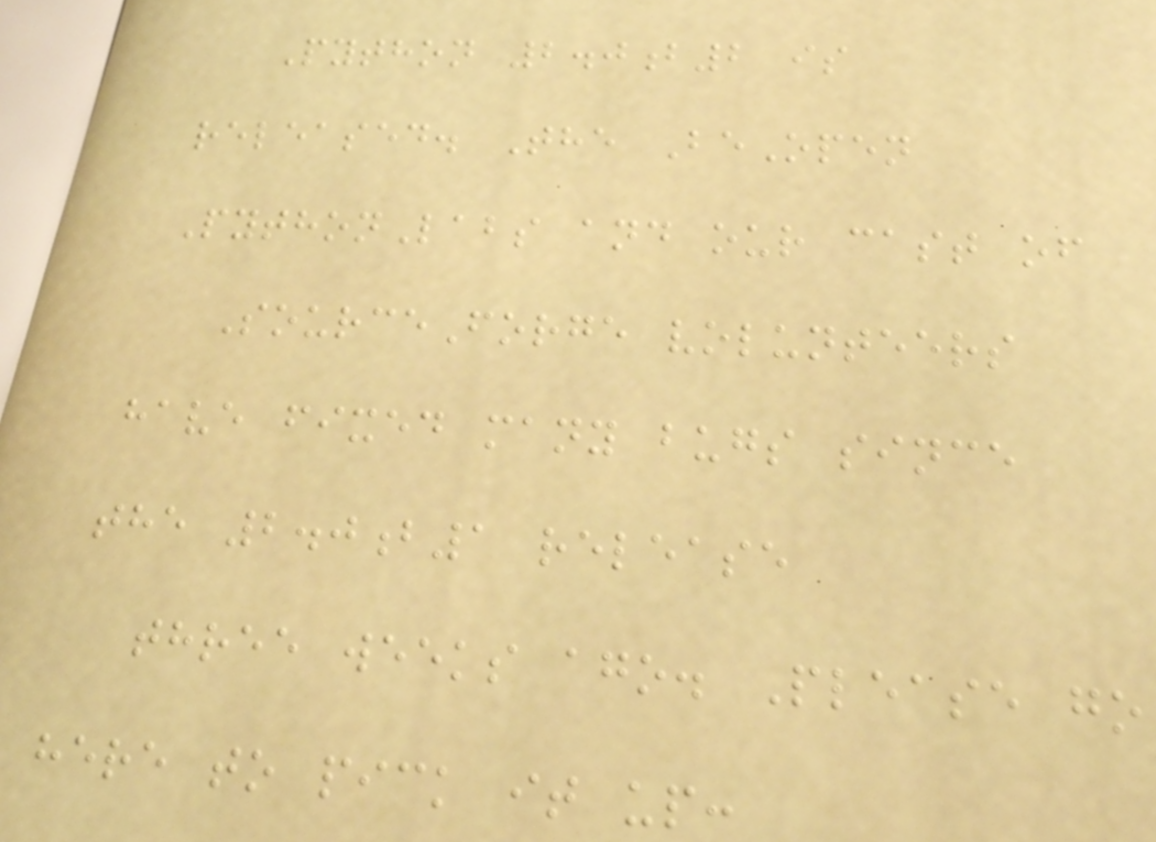Python 2.0b2 is
released. The BeOpen
PythonLabs and our cast of
SourceForge volunteers
have fixed many bugs since
the 2.0b1 release
three weeks ago. Please go
here to pick it up:
